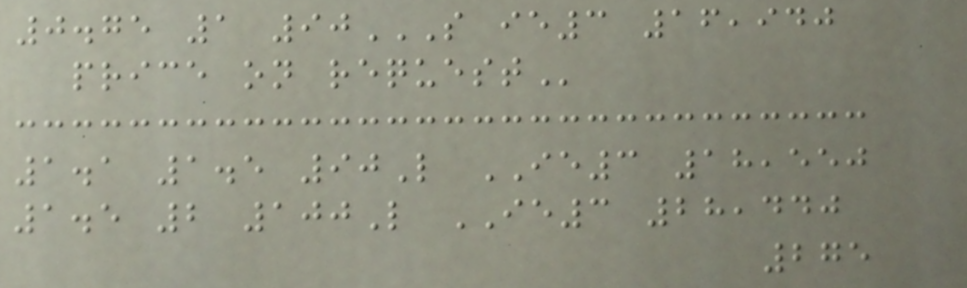0.75 1 90S IE3 16,940
PRICE ON REQUEST
1.1 1.5 90L IE3 18,550
1.5 2 100L IE3 28,440
275
